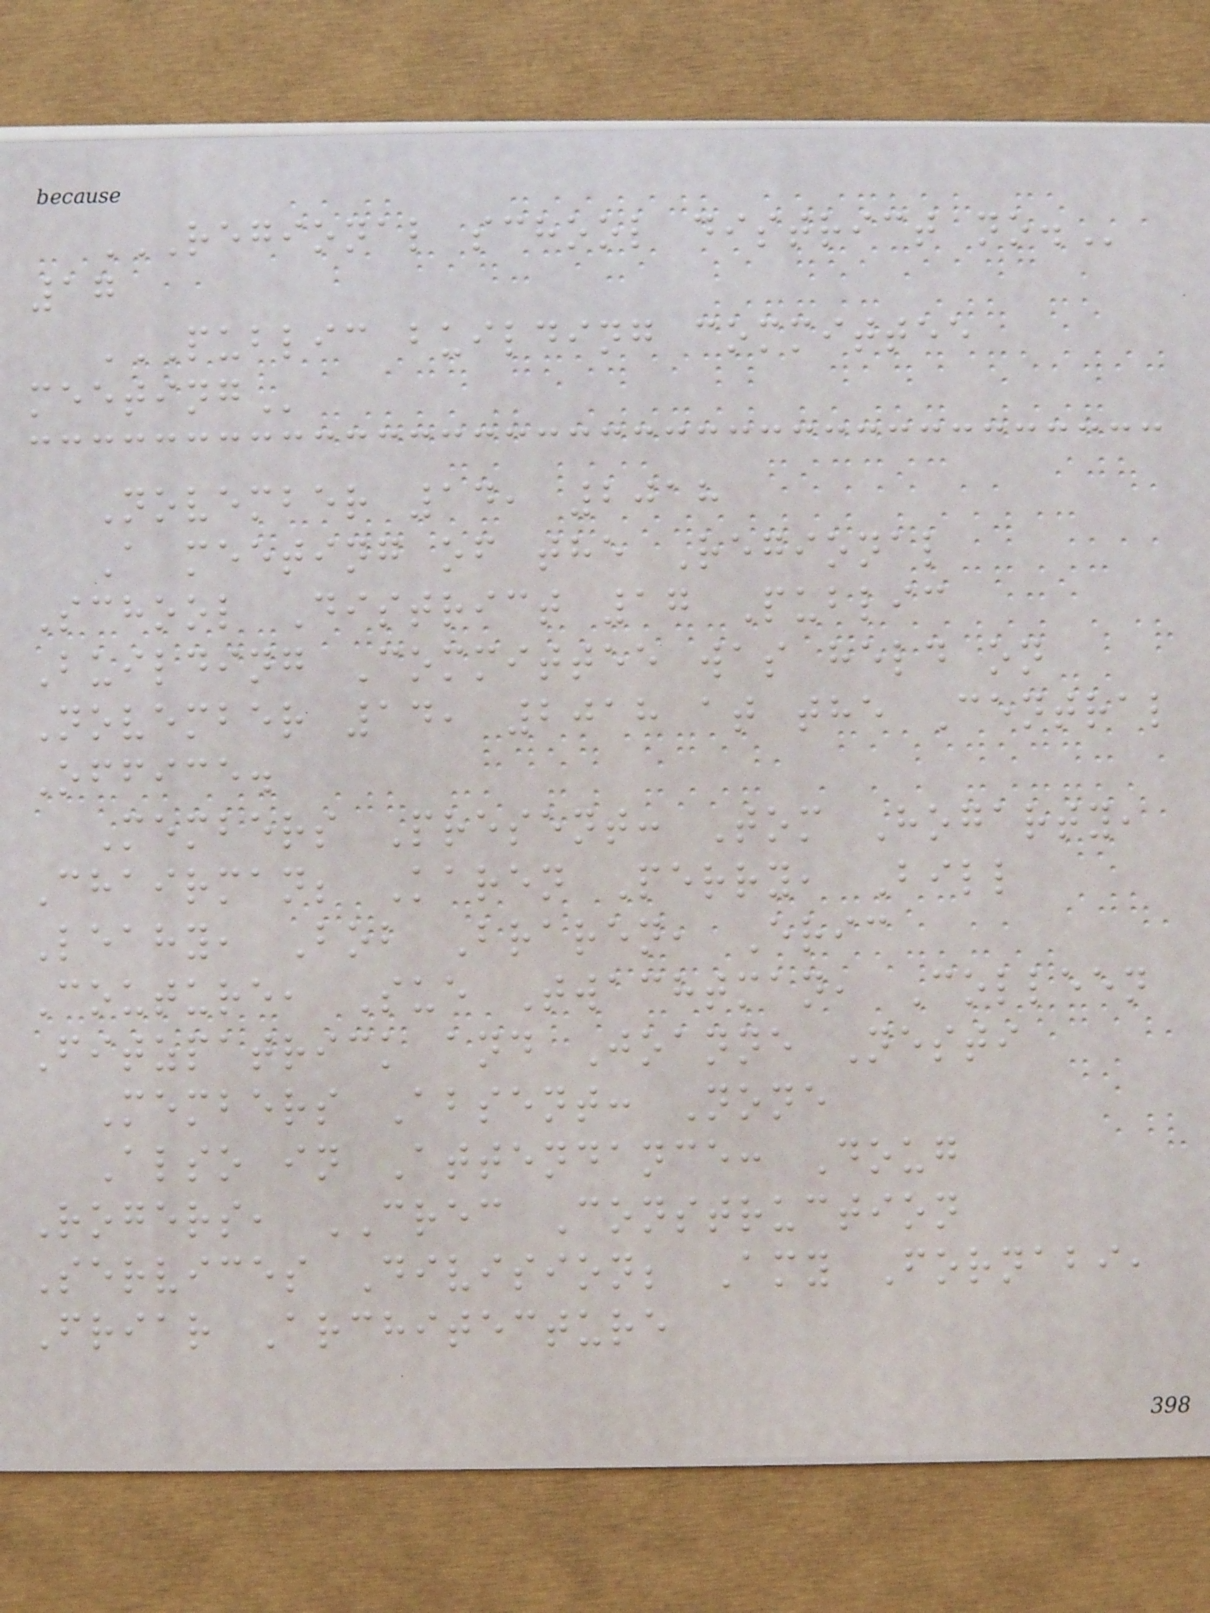REGIONAL SCHOOL DISTRICT NO.
17
PUBLIC BUILDING COMMITTEE
MEETING
November 14, 2018
A meeting of the Regional
School District 17 Public
Building Committee was held on
November 14, 2018 at the Central
Office.
Members Present: Tom Hogarty,
Chairman; Karen Perry, Bill
Leahy, Bob Braren, Eric
Couture, Sue Twachtman, Colleen
Fitzpatrick and Joanne Nesti
Members Absent: None
Also in Attendance: Doug
Rogers, CREC Construction
Services Division; Amy Fornabi,
Friar Architecture
